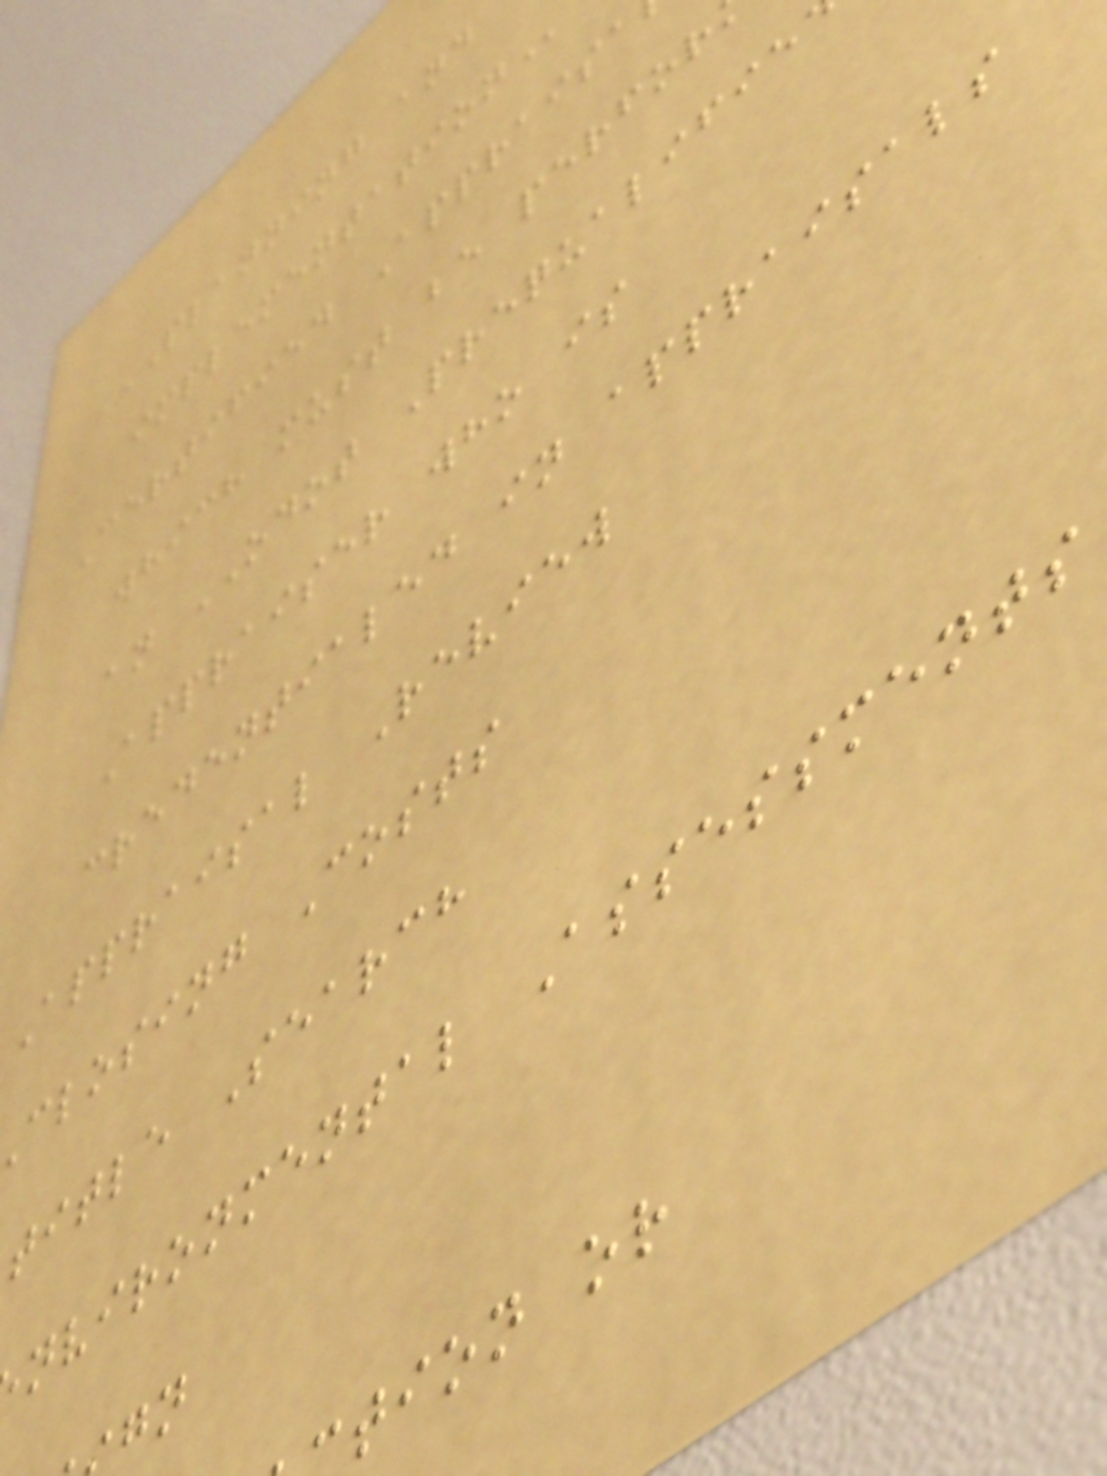PLANNING AND
Certified Appraisa
which must be perfor
an ODOT Prequalifie
Appraiser who is
credentialed in appraisals
Appraisal Review
closing Costs
title Search
nvironmental Assessments
tion or
